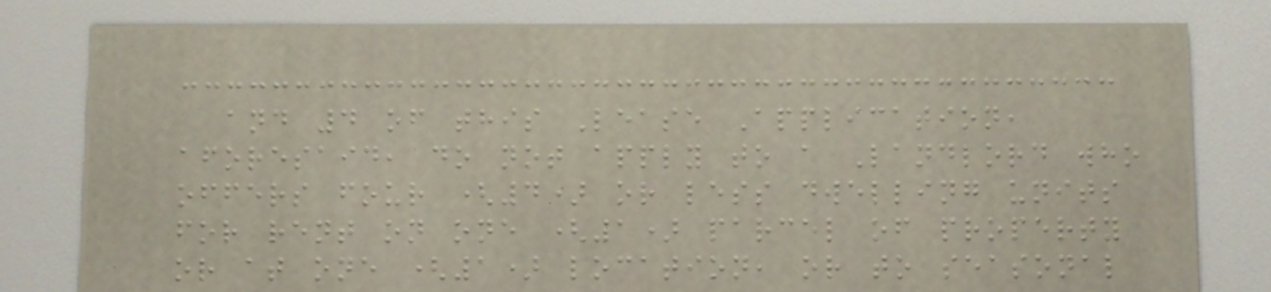and 4 of this Lease Application,
aforesaid, do not apply to a Landlord who
offers four (4) or less dwelling units
for rent on one (1) parcel of property
or at one (1) location, or to seasonal
